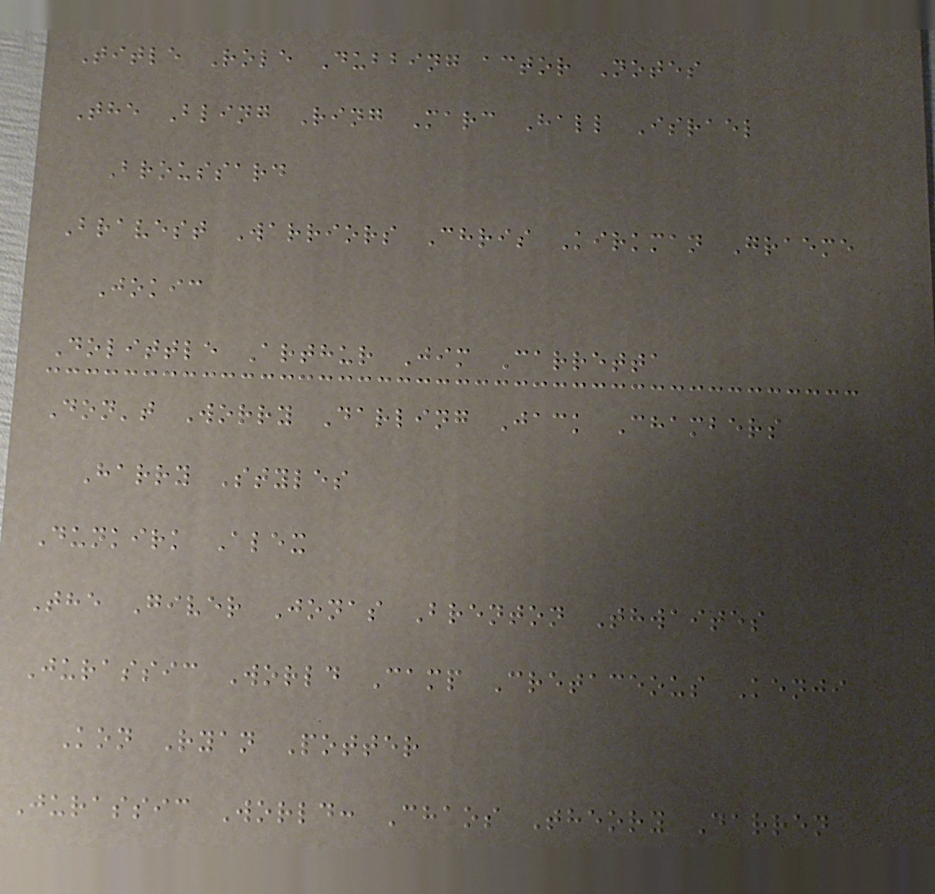Title Role Dubbing actor Notes
The Bling Ring Marc Hall Israel
Broussard
Bravest Warriors Chris Kirkman Graeme
Jokic
Dolittle Arthur Jim Carretta
Don't Worry Darling Jack Chambers
Harry Styles
Dunkirk Alex
The Giver Jonas Brenton Thwaites
Jurassic World Camp Cretaceous Kenji
Kon Ryan Potter
Jurassic World: Chaos Theory Darren
